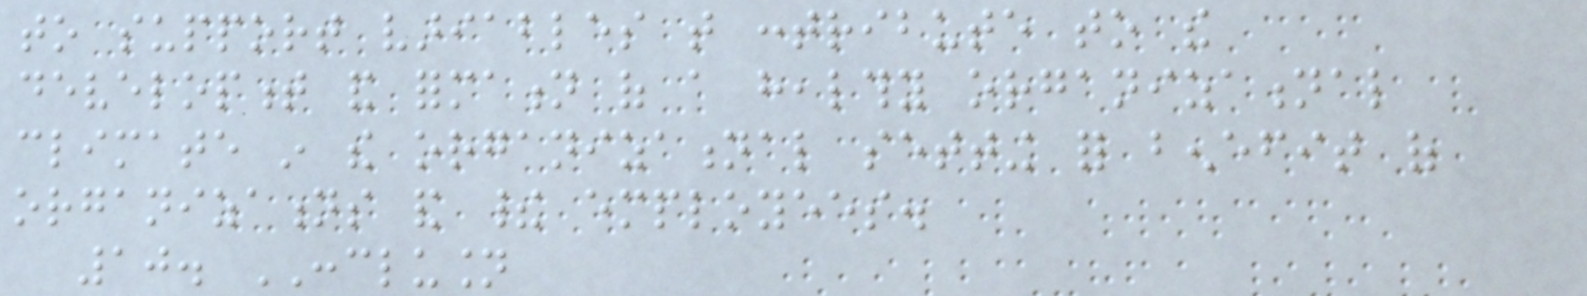to support variables that contribute to the
development and formation of a healthy organizational
climate in the organizational setting for benefit of
organizations and their employees.
10. CONCLUSION
